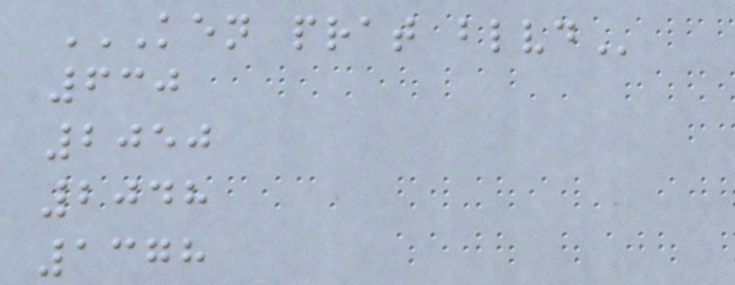KEN PRAT BLVD
630
2050
2048
1378
